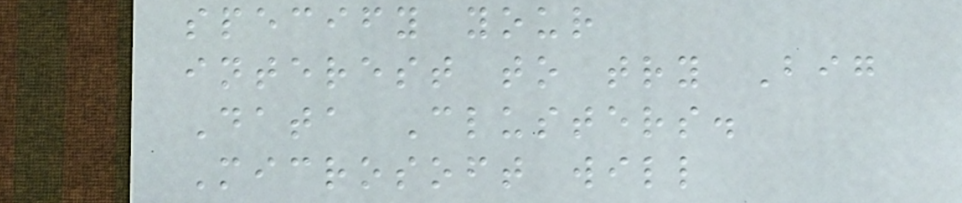specify your
interest to try Big
Data Clusters.
Microsoft will
